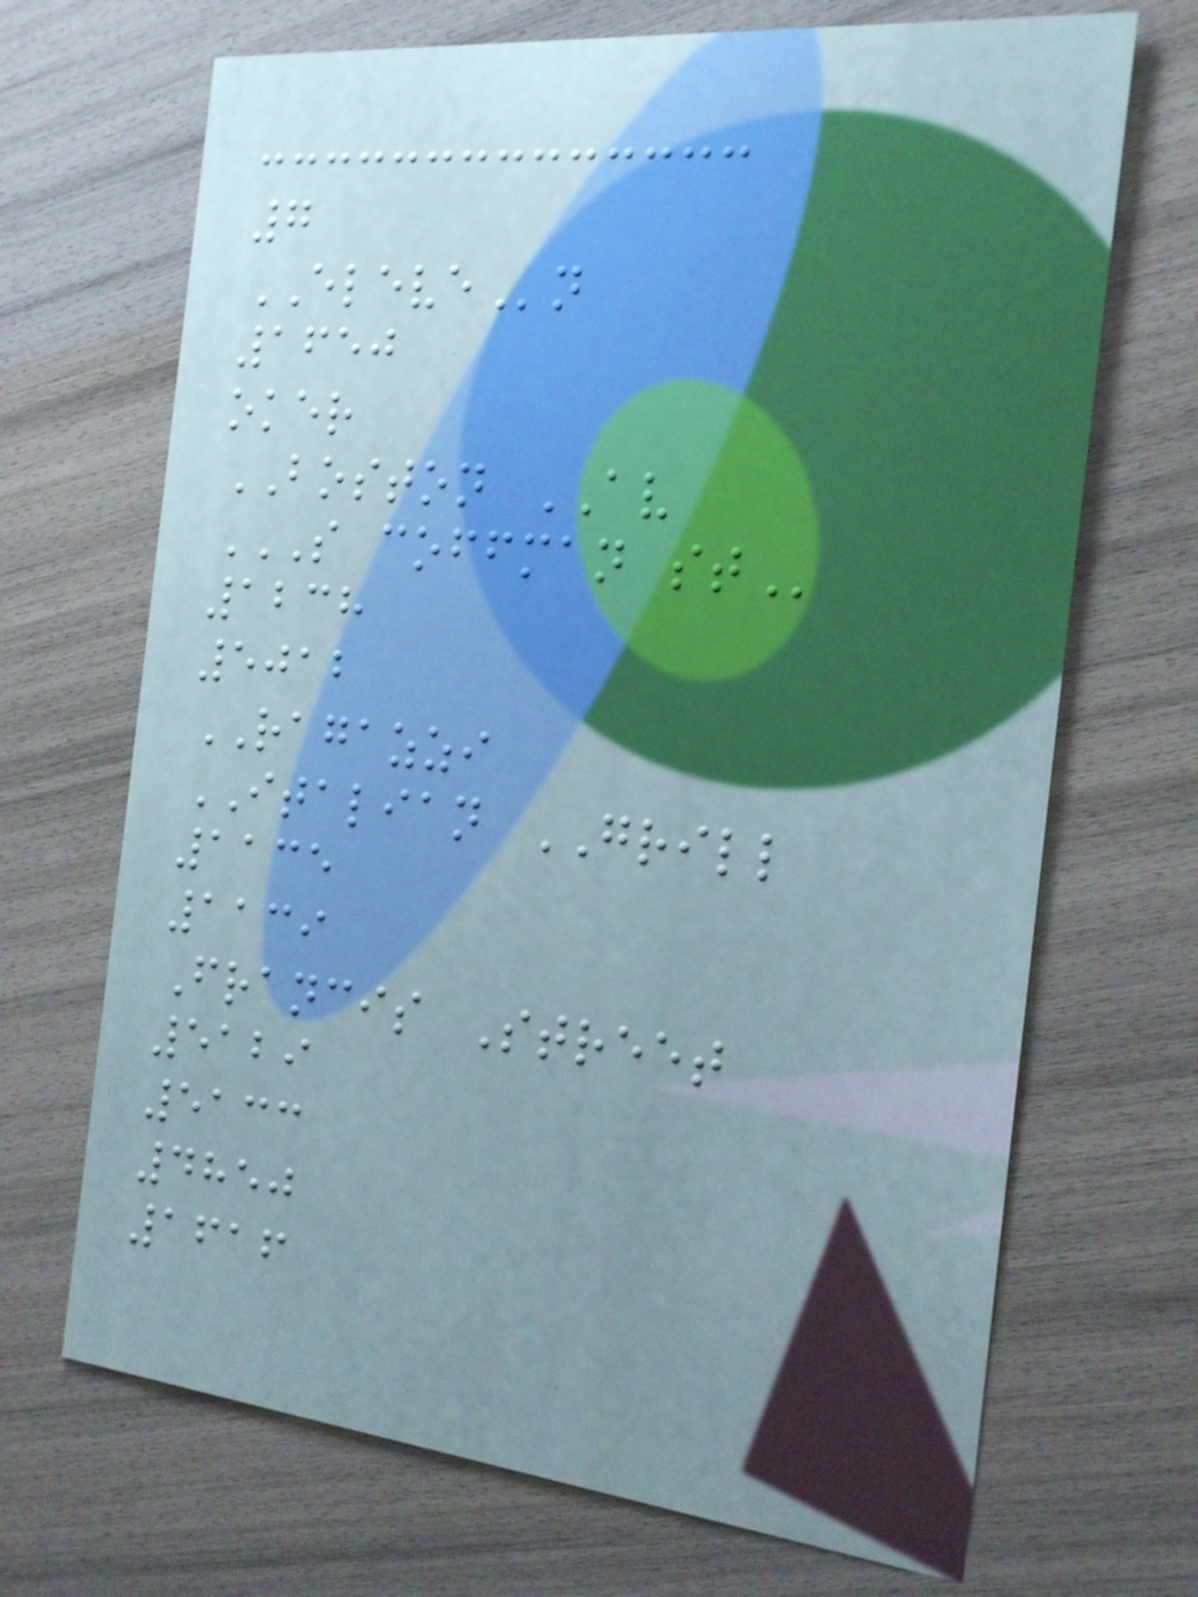7
ELEVEn
1650
oker
BOSTON AV
S COFFMAN ST
1238
5012
RAGAZZI
ITALIAN GRILL
1135
1139
Francis Street
5129
5133
4850
1616
